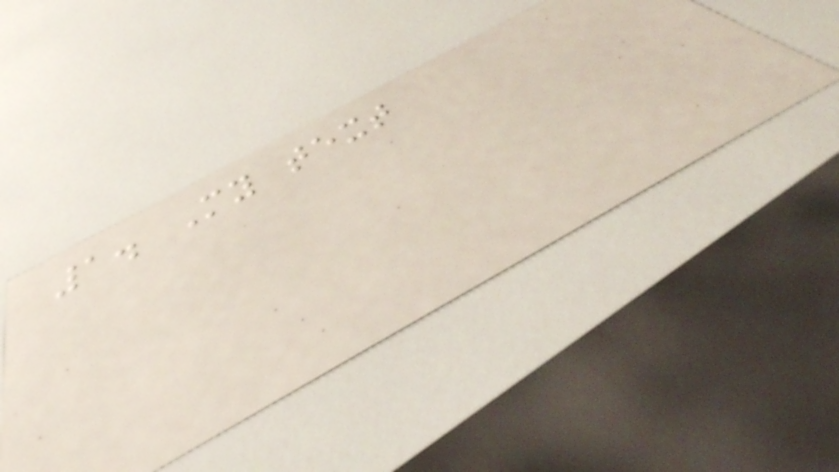1. My text
